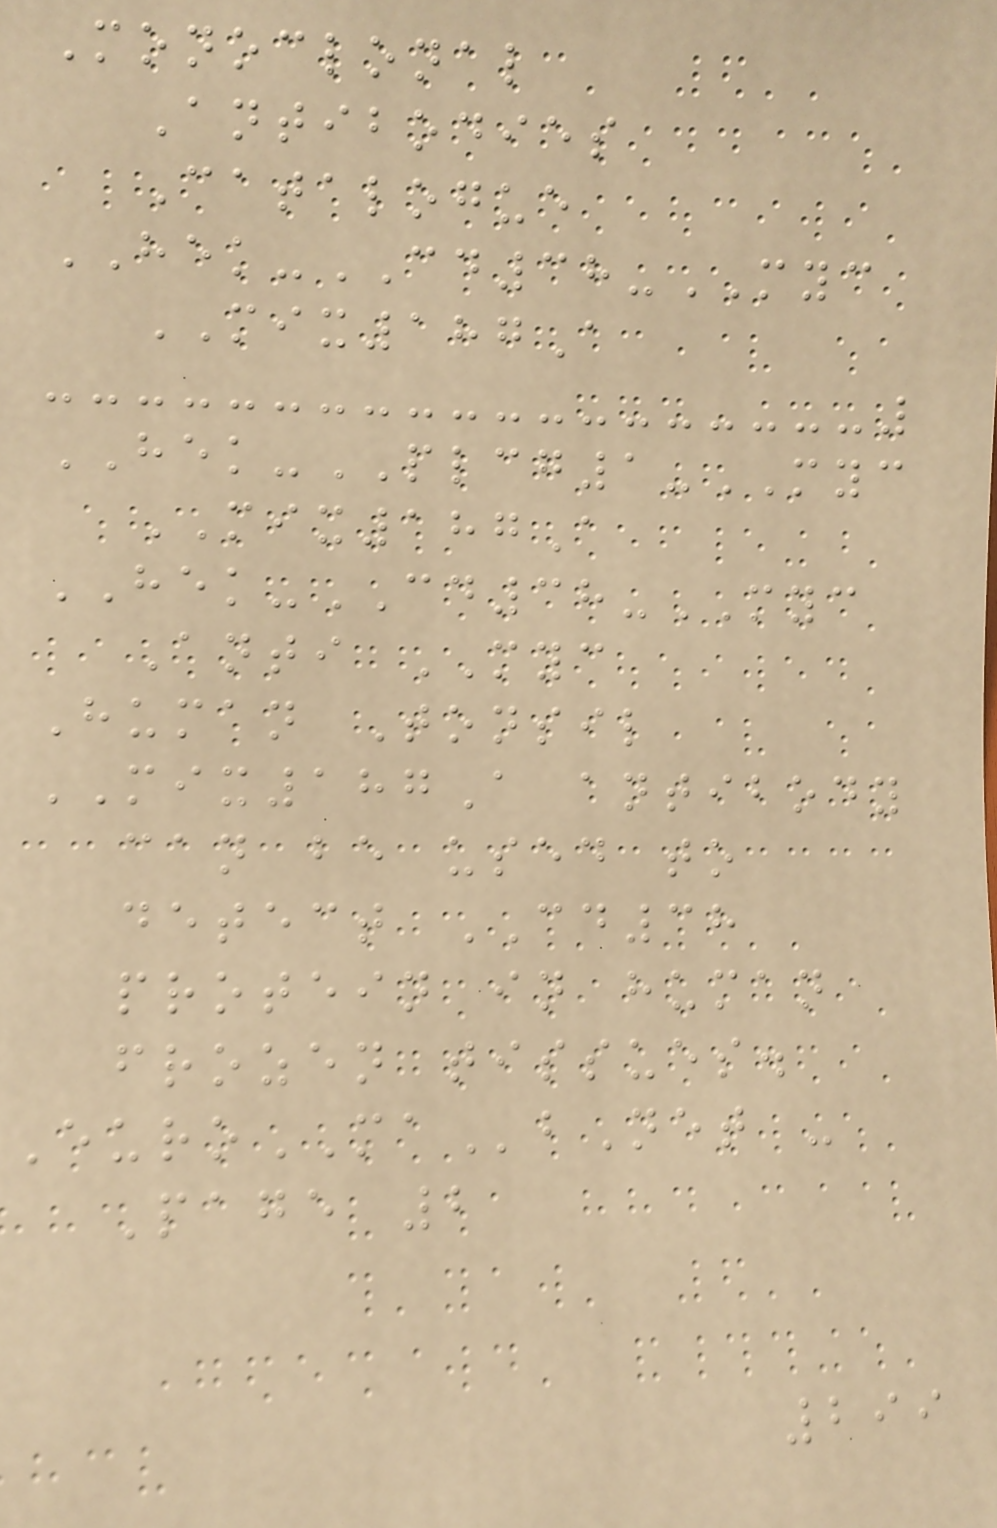Monoclonal
Antibodies
Catalogue
HEK-CD38-MYC
MIX187A
HEK-PLCG1-MYC
MIX187A
HEK-CD38-MYC
Anti MYC
Human Tonsil
MIX187A antibody
can be used to
detect CD38
protein in human
frozen tissues.
EuroMAbNet -
Page 2
299
